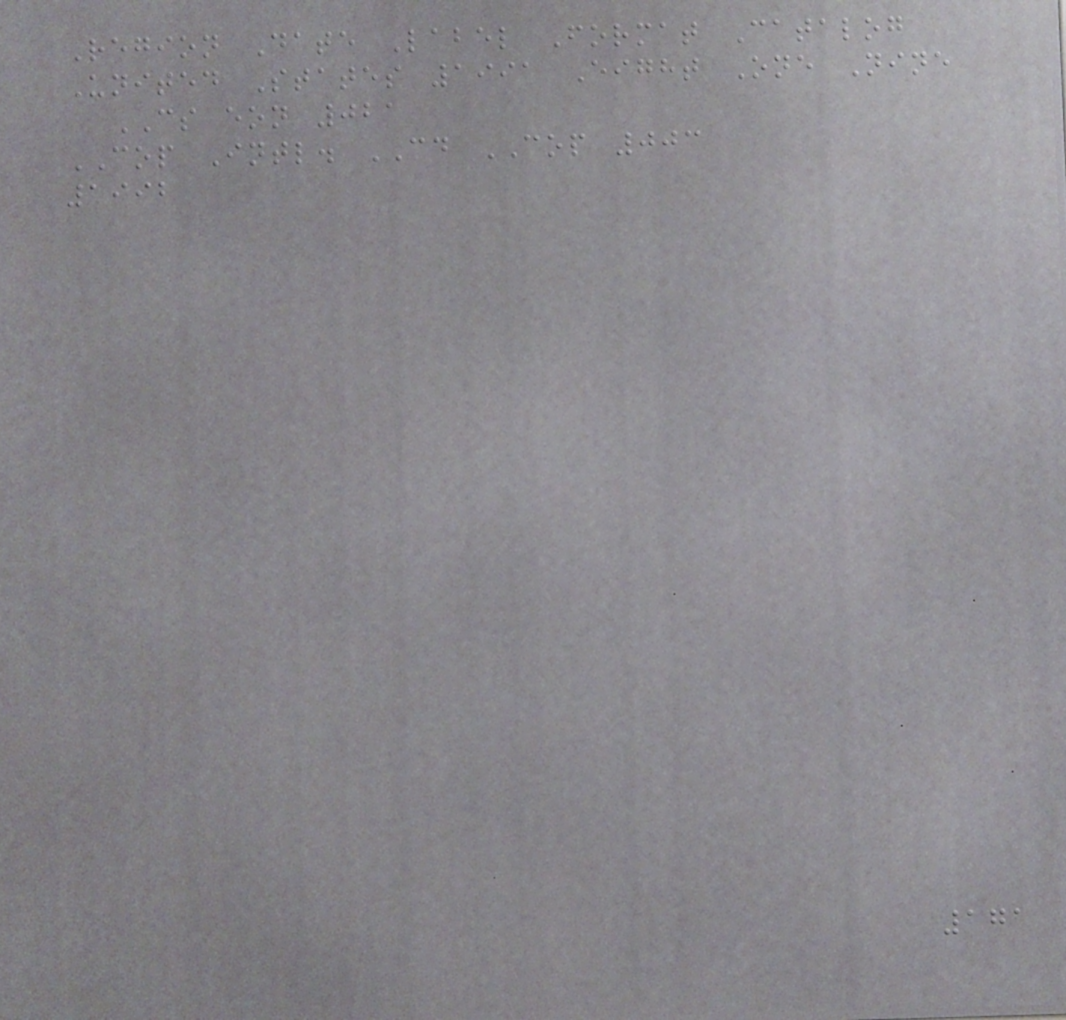Region Date Label Format Catalog
United States 1991 Eight One Nine
CS eon 021
COP Intl. CD COP 003
1992
171
